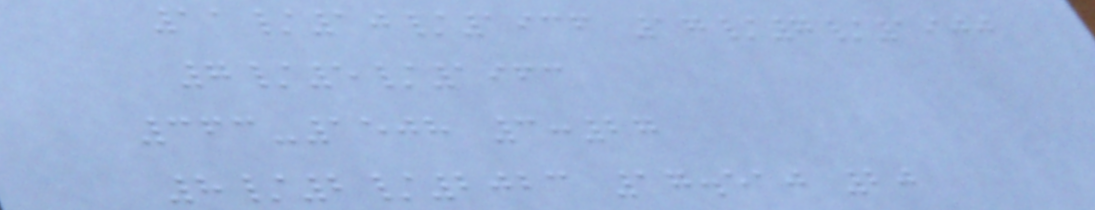11/10/1936 17/7/1900
7/5/1963
363-1508 3:27
8/2/2023 17.510 20
